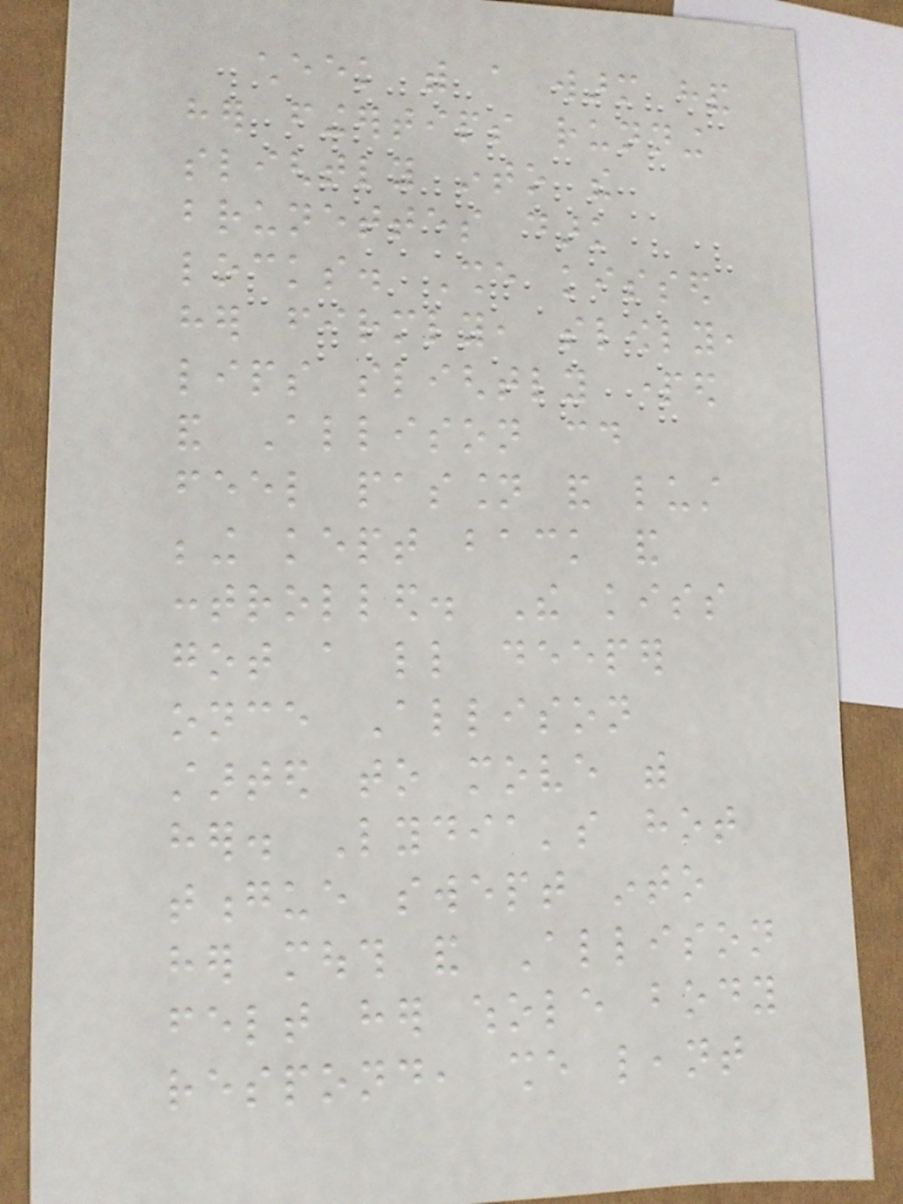cheek with a warm hand
her fingertips running
slightly into the
brunettes dark
locks. She kissed
her firmly, slowly,
lips slightly parted
and Allison could
feel passion and lust
being kept back and
controlled. The kiss
got a little deeper
once Allison
started to move with
her. Lydia's hot
tongue swept into
her mouth and Allison
felt her whole body
respond, she leant
